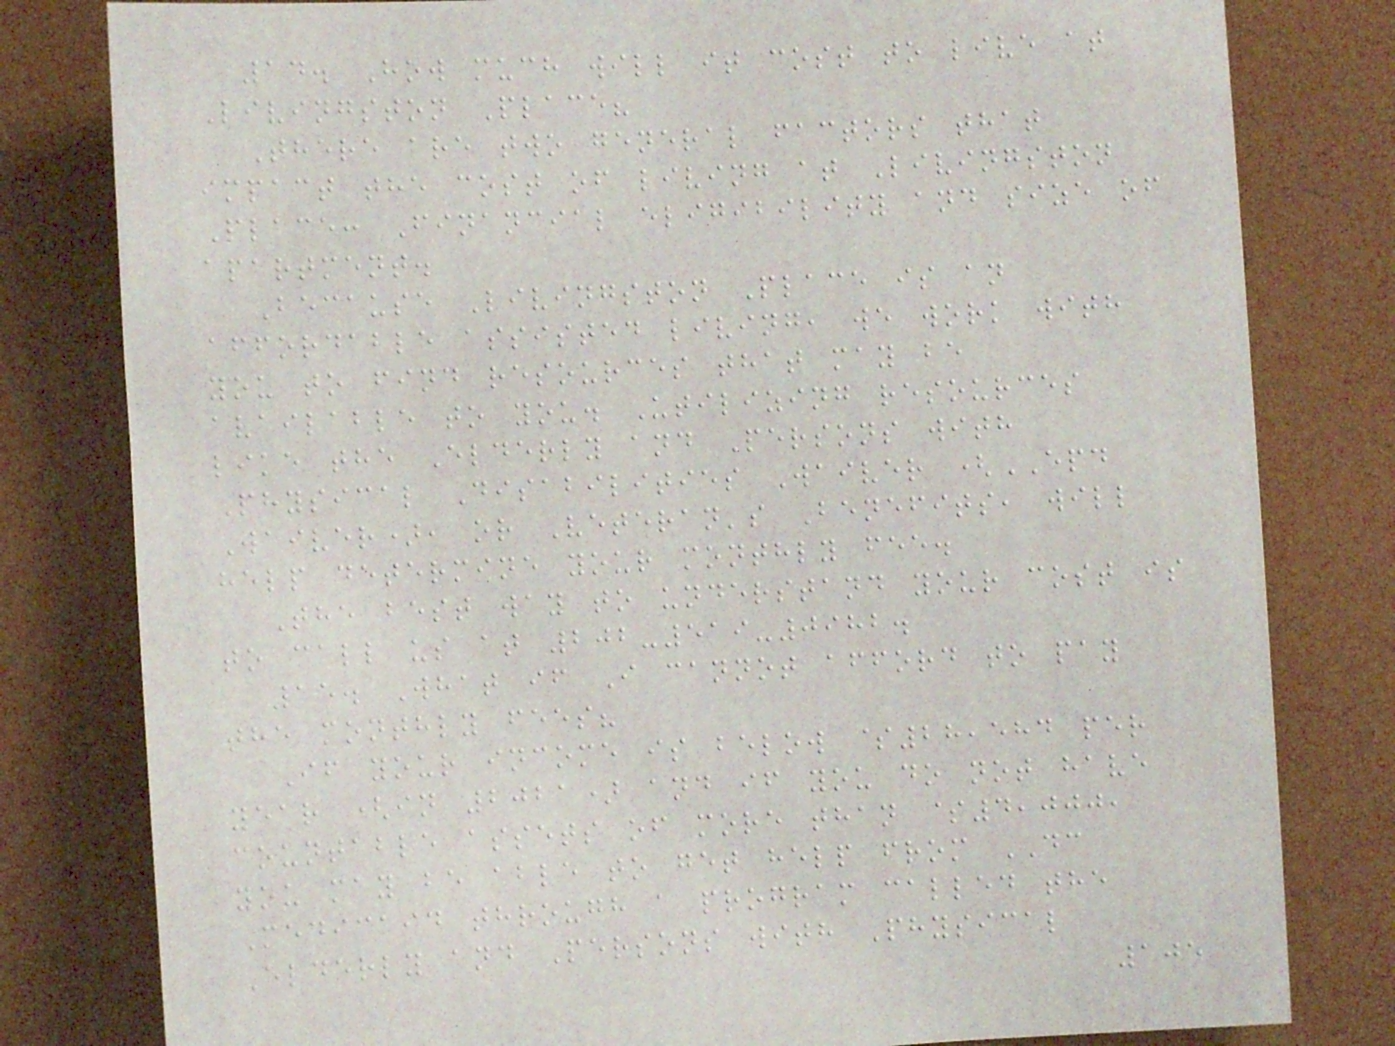14. How much will it cost to live at
Livingston Place?
There are two general factors that
impact the cost of living at Livingston
Place: Financial eligibility and size of
apartment.
Because Livingston Place is an
affordable assisted living, we work with
you to find resources that may be
available to you. Utilizing resources
like the Elderly and Persons with
Physical Disabilities Waiver (EPD
Waiver), or Veteran's Benefits, will
help determine your monthly fee.
The best way to understand your cost is
to call us at 202-519-0982.
15. What if I cannot afford to pay
the monthly fees?
If your income is below $28,584 per
year (in 2021) and if you do not have
countable assets of more than $4,000,
you may be able to get help from DC
Medicaid through a program called the
Elderly and Persons with Physical
105
